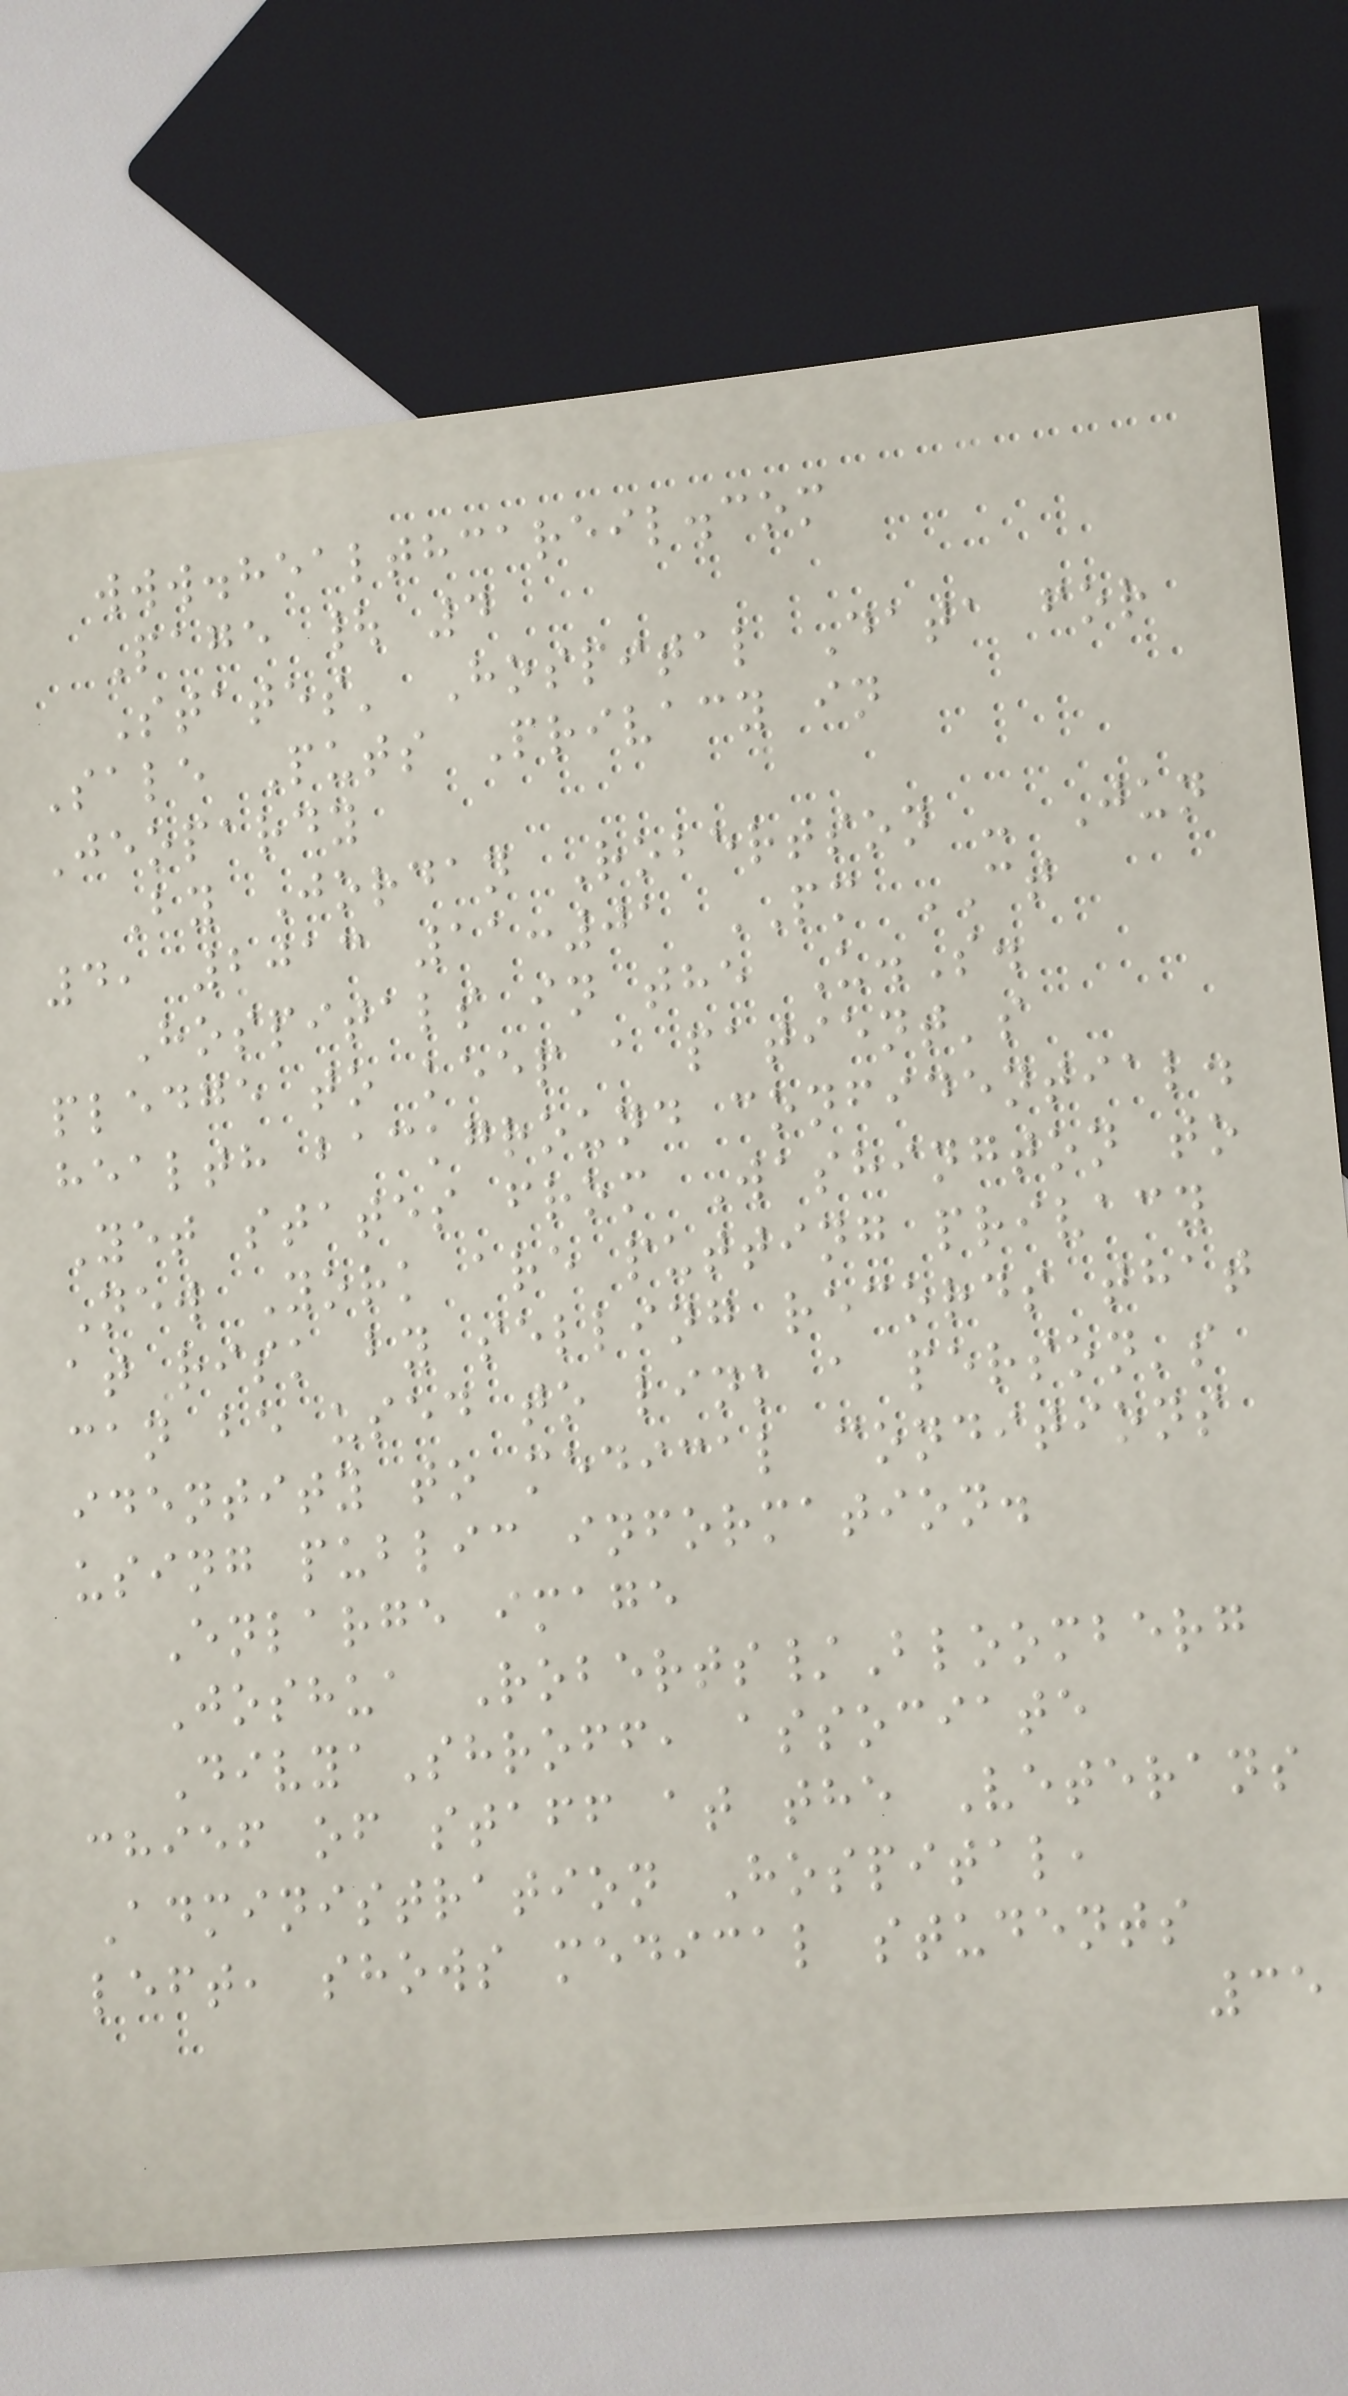www.healthcareil.com
Page | 4
States' Hospital Data for
Sale Puts Privacy in
Jeopardy
By Jordan Robertson - Jun
4, 2013 11:01 PM CT
Hospitals in the U.S.
pledge to keep a patient's
health background confidential.
Yet states from Washington to
New York are putting privacy
at risk by selling records that
can be used to link a person's
identity to medical conditions
using public information.
Enlarge image
Joshua Roberts/Bloomberg
DivyaShroff, associate
chief of staff at the Veterans
Administration Hospital,
left, shows medical students
35
